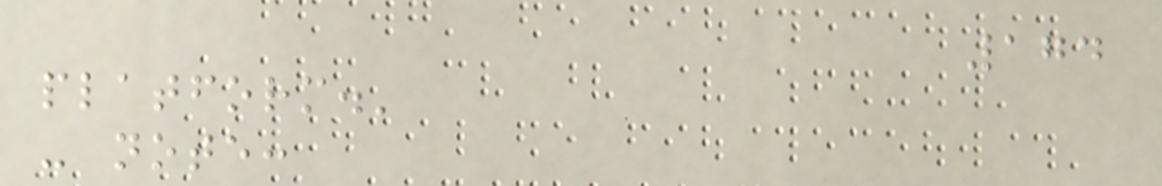174
platform.'
- note:
